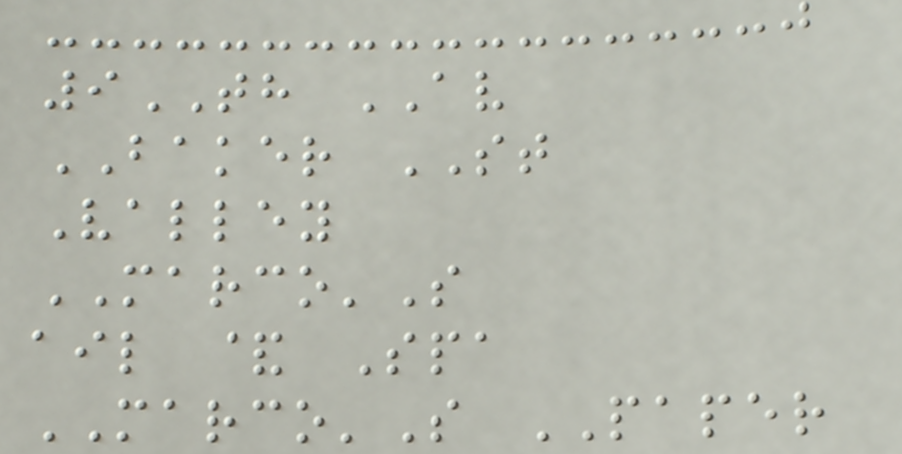9TH AV
BAKER ST
Valley
MARCO'S
ail & Spa
MARCO'S PAPER
